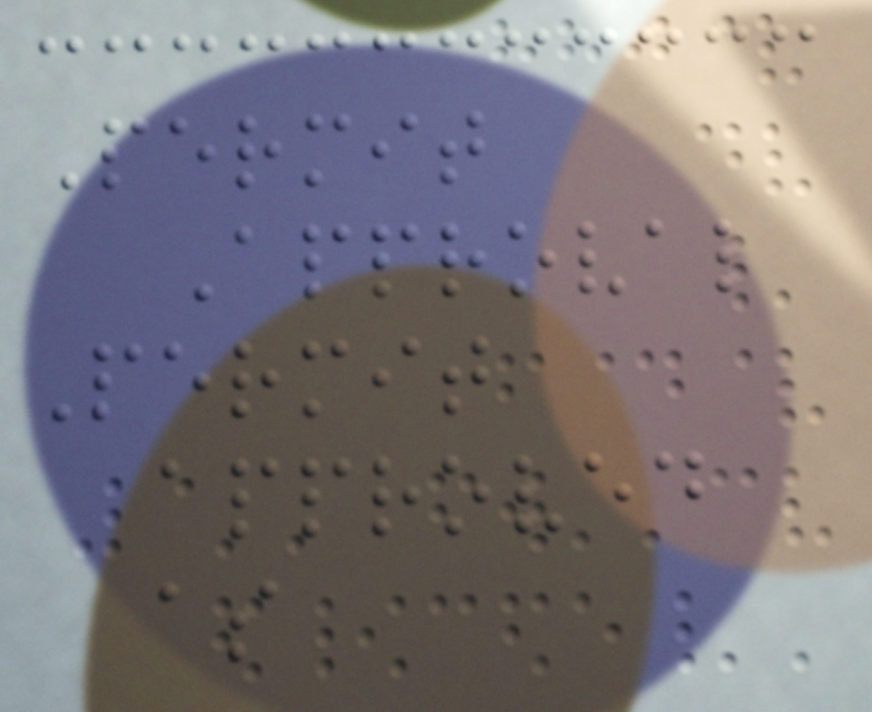Permit
Approval
Permit
approved
as
